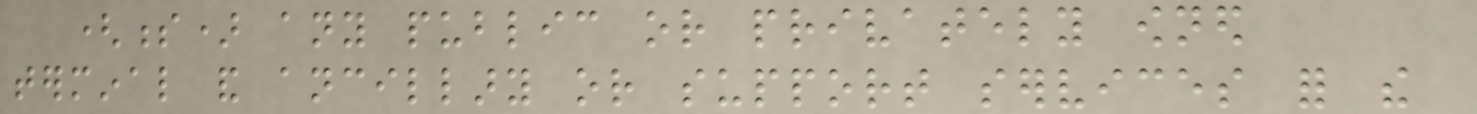(s) any public or privately owned
terminal and ancillary or support services for the
